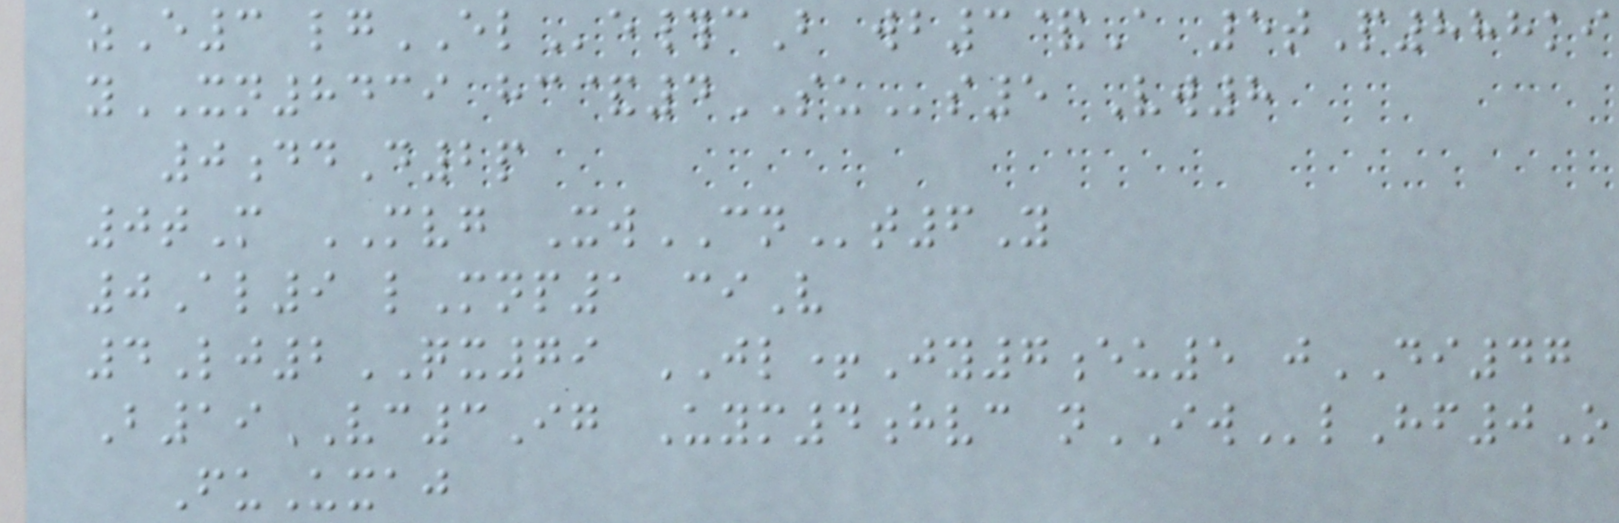zE3 lgELe#cB wb3&A 5tP888ki
yXN8439 hc&4SUs5 Vw8
0ddD2p
0tM MVG XwCNt6Y
0Al9 lMnp1 ciV
4Lj2QX79 JL+Jy7eu5 jDI47
B19VC3Ig Uym4hvc nIWlHf0O
FuUxaj
